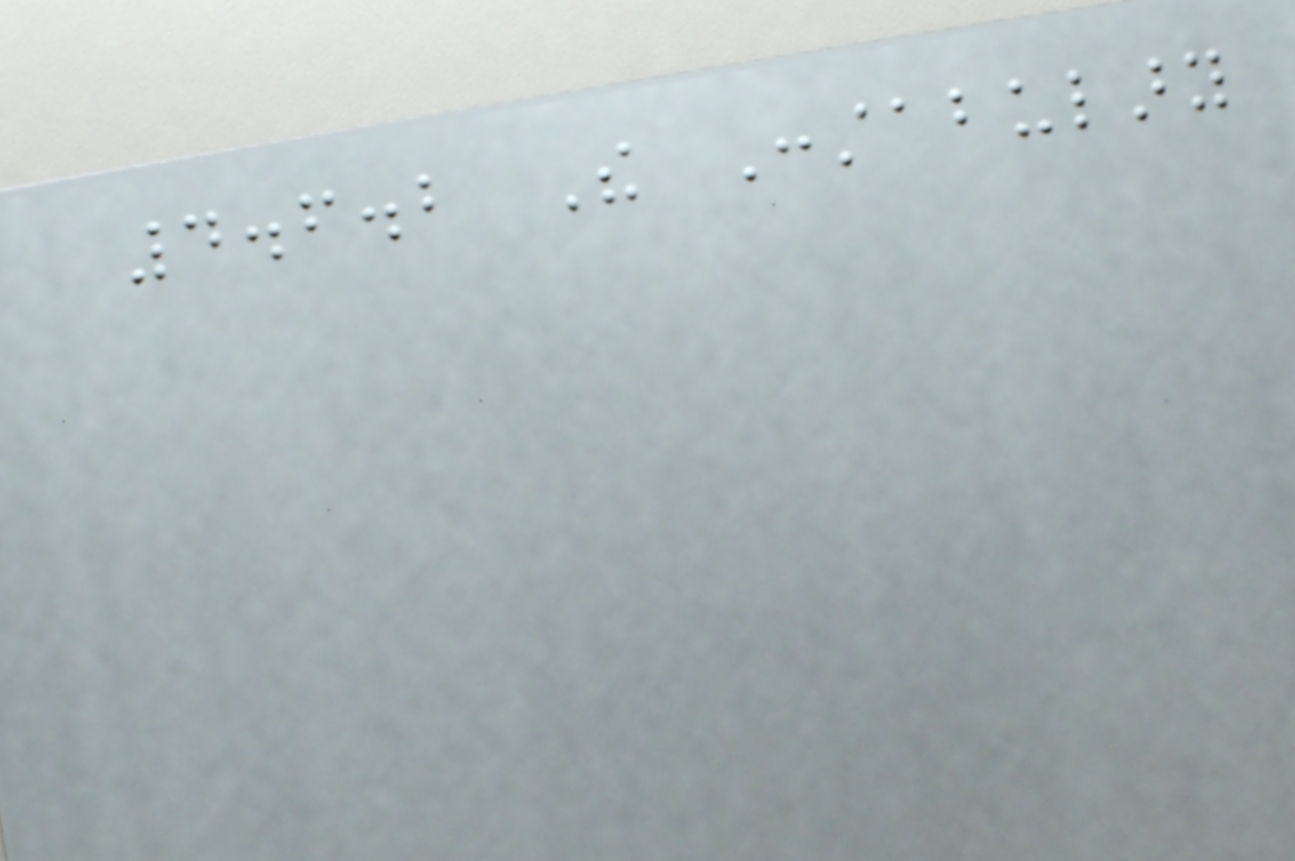4.6.2 The Constabulary
